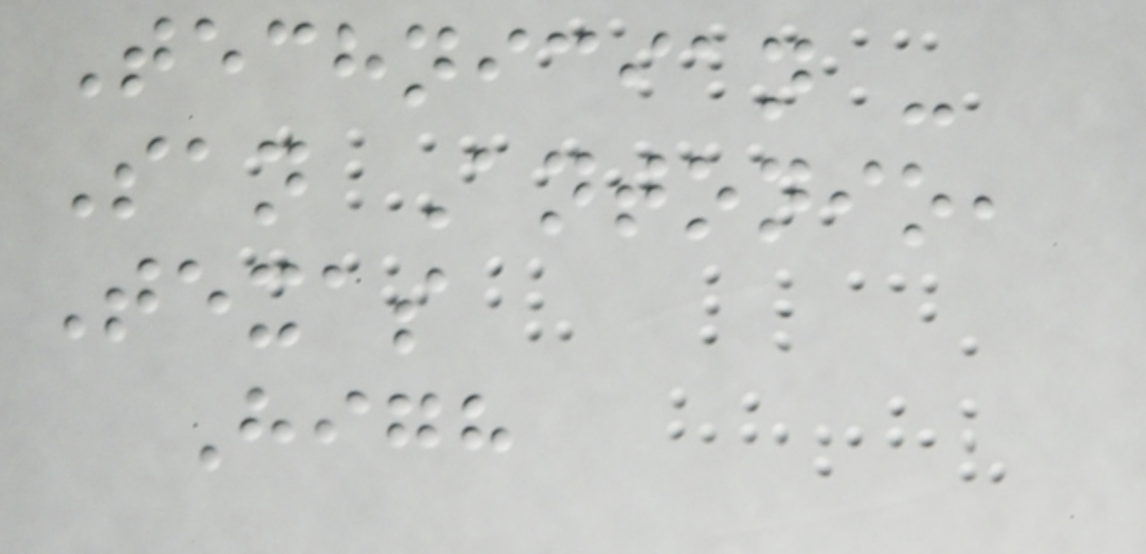Technician -
San Antonio,
Texas
High
